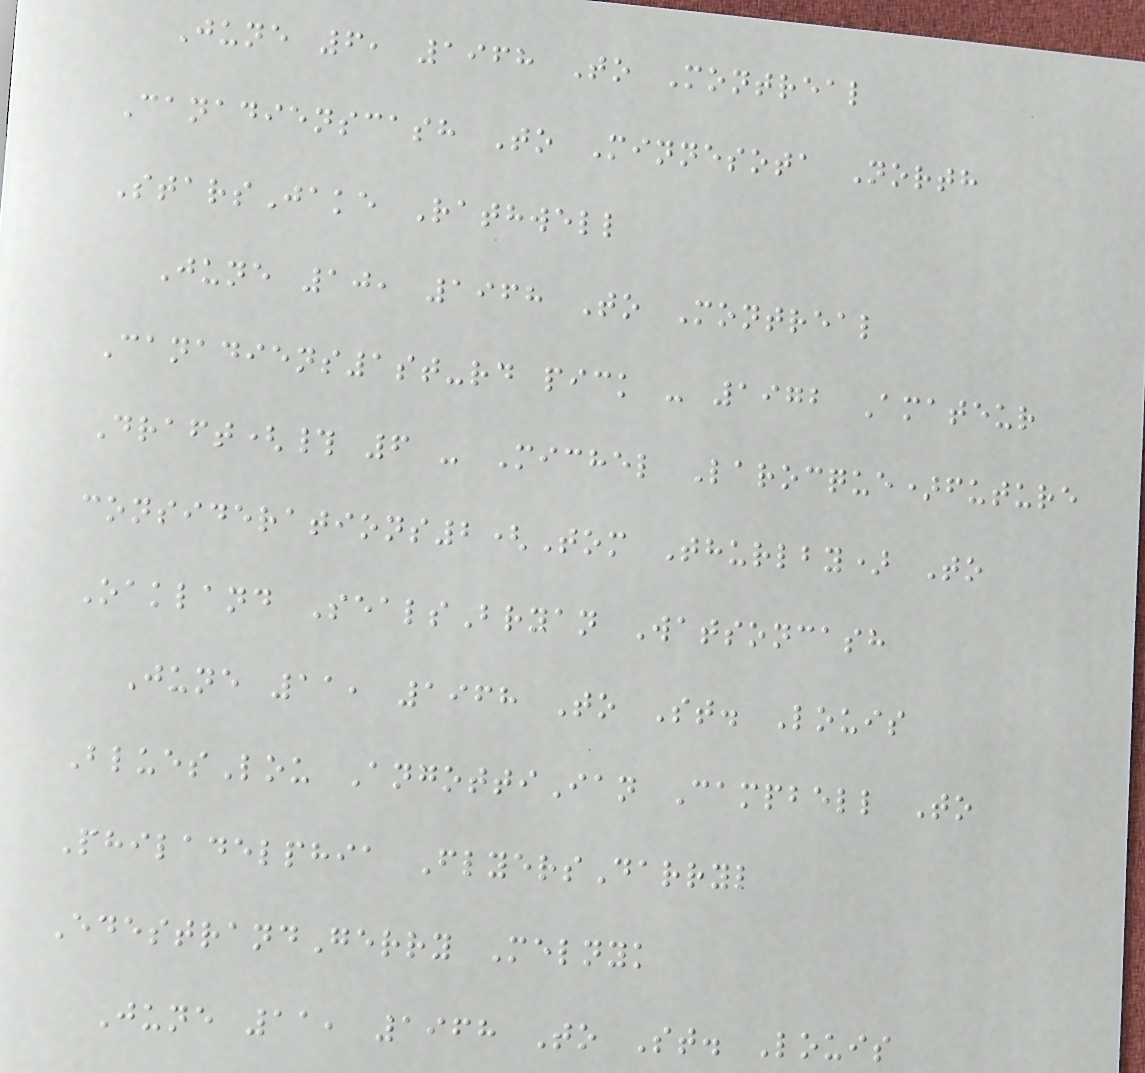June 6, 1968 To Montreal
Canadienscash To Minnesota North
StarsJake Rathwell
June 10, 1968 To Montreal
Canadiens1st-rd pick - 1972 Amateur
Draft(# 6 - Michel Larocque)future
considerations2(Tom Thurlby) To
Oakland SealsBryan Watsoncash
June 11, 1968 To St. Louis
BluesLou AngottiIan Campbell To
Philadelphia FlyersDarryl
EdestrandGerry Melnyk
June 11, 1968 To St. Louis
